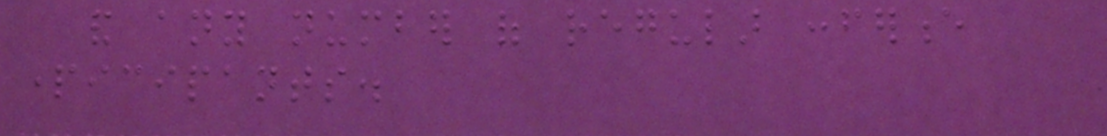and any number of regular conference
participants.
